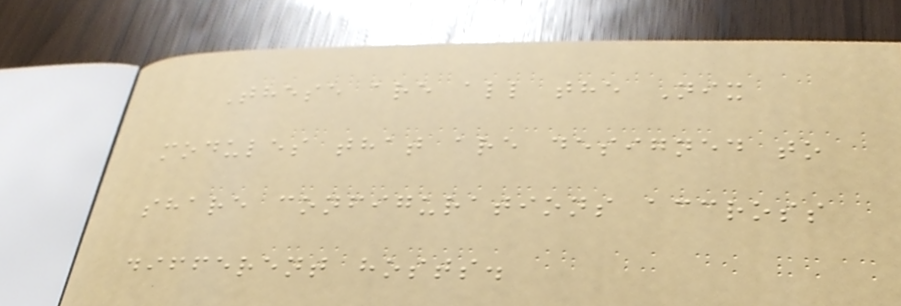These are all the Nix
modules that are designed to
share configurations accross
different hosts.
